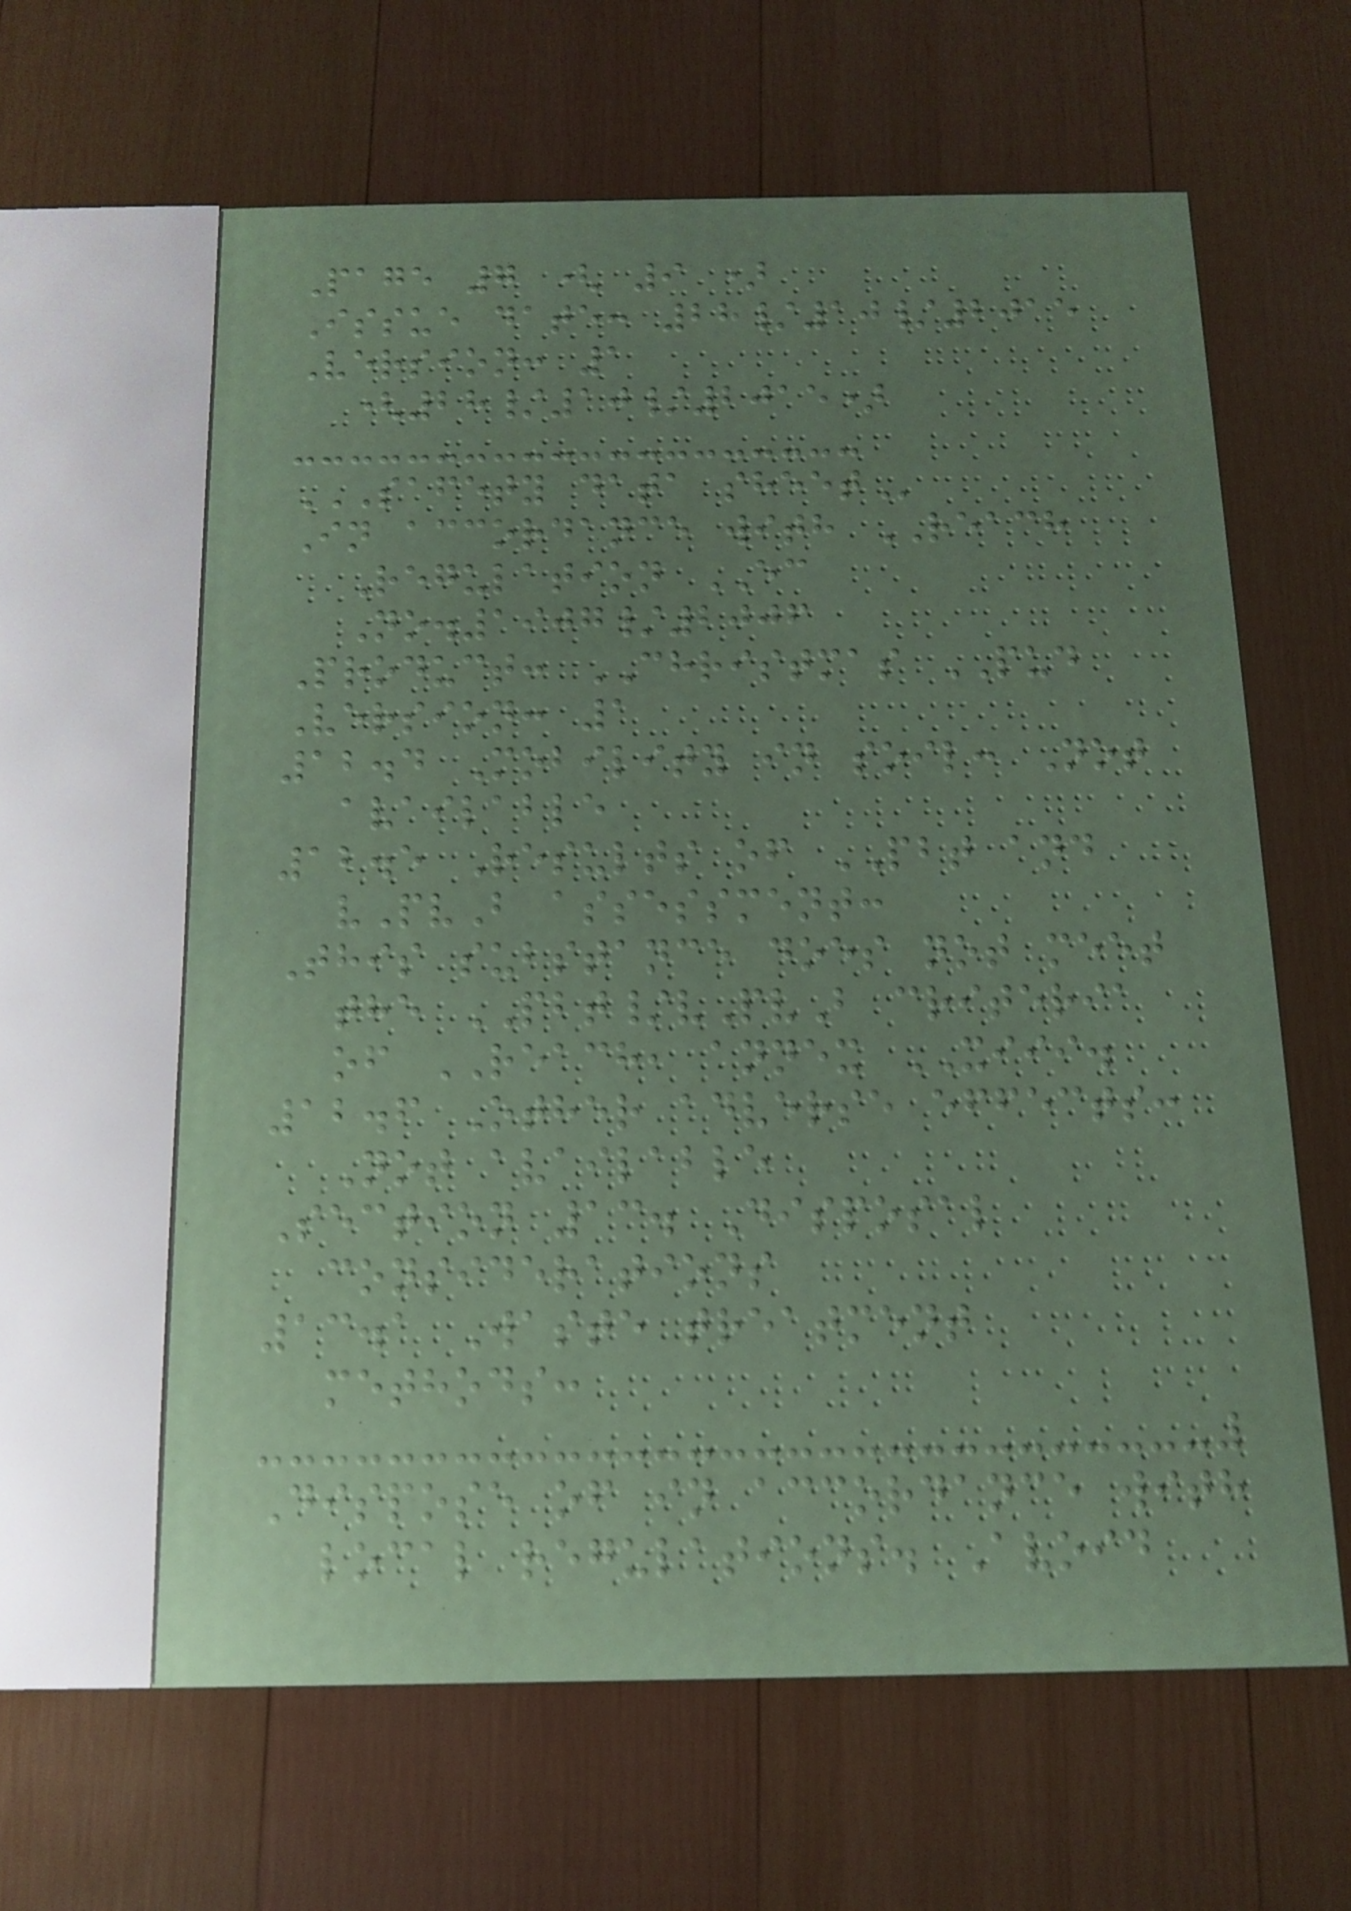Page 7 ( 9 )
Issue date: 28/10/2015
Version: 1
(28/10/2015)
SAFETY DATA SHEET
In accordance with REACH
Regulation EC
No.1907/2006
Product: CHRISTMAS PUD
Version: 1
12.4 Mobility in soil: Not
available
12.5 Results of PBT and
vPvB assessment:
This substance does not meet
the PBT/vPvB criteria
of REACH, annex XIII.
12.6 Other adverse effects:
Not available
Section 13. Disposal
considerations
13.1 Waste treatment
methods:
Dispose of in accordance with
local regulations. Avoid
